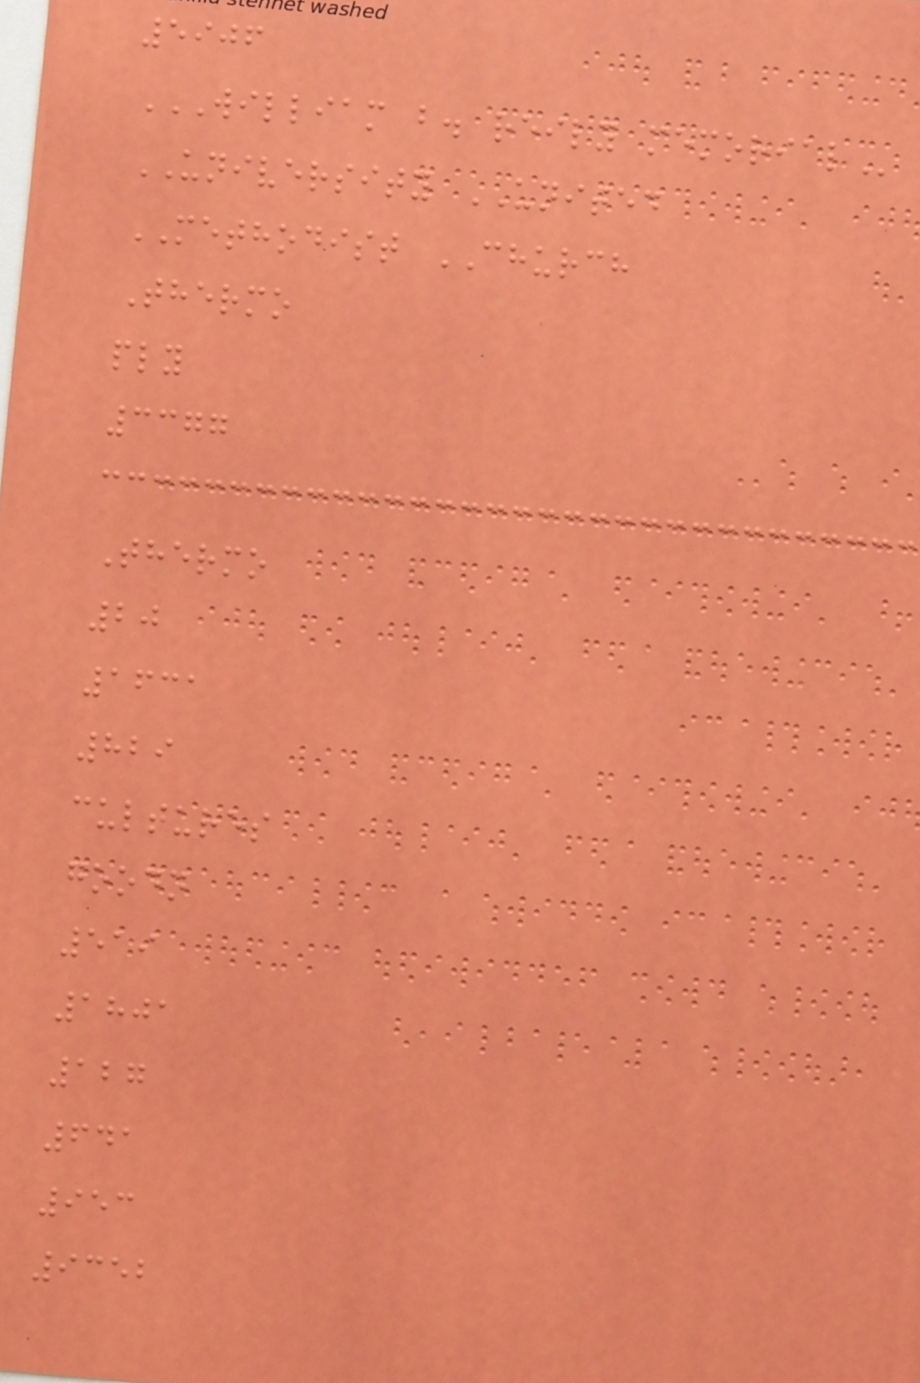5906
WILLIAM B. REILY MEMORIAL
UNIVERSITY UNITED
METHODIST CHURCH
Thermo
ply
3377
Thermo
20
1631
829
cultures
goodn
519
1801
127
641
953
9352
